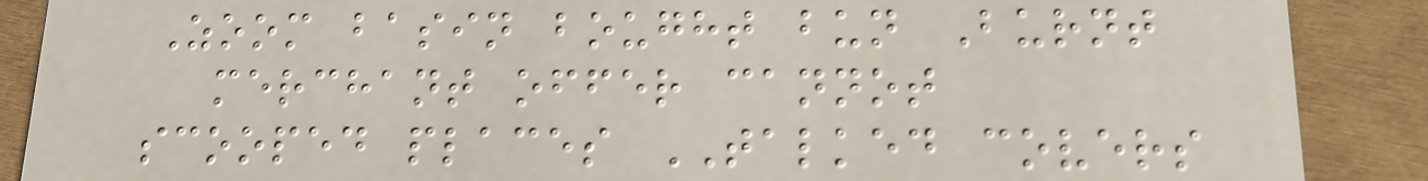Zoom basin bought bun Burnt
merchant offer cannot
scooped places TALKED covers
